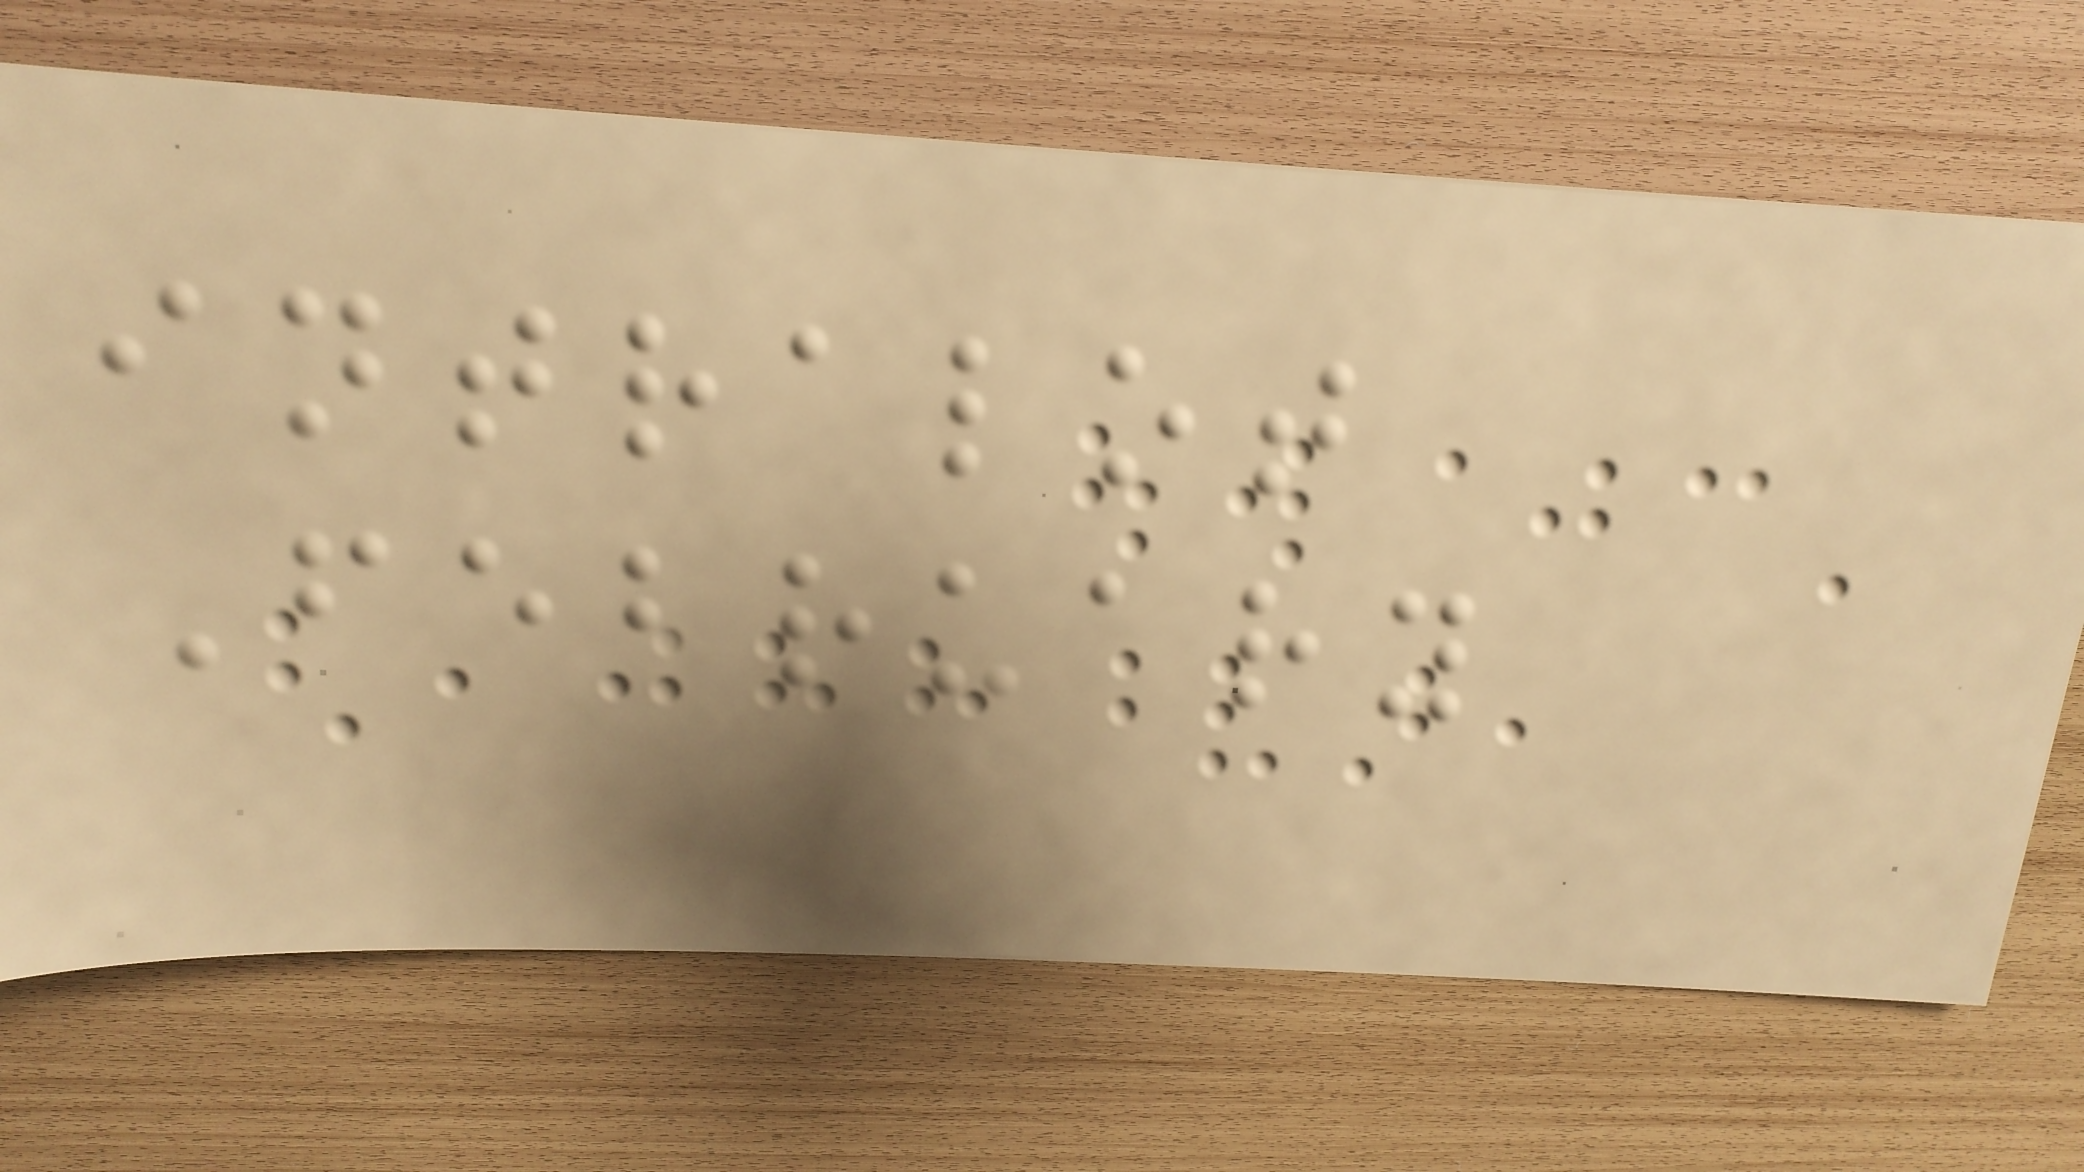intralot
February
